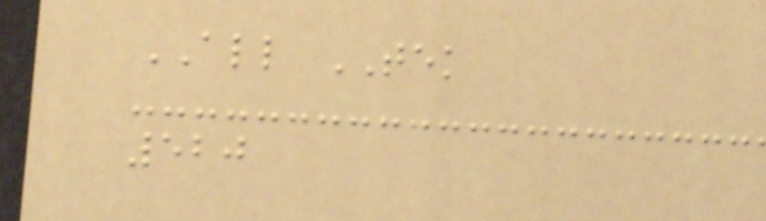ALL TEK
520
